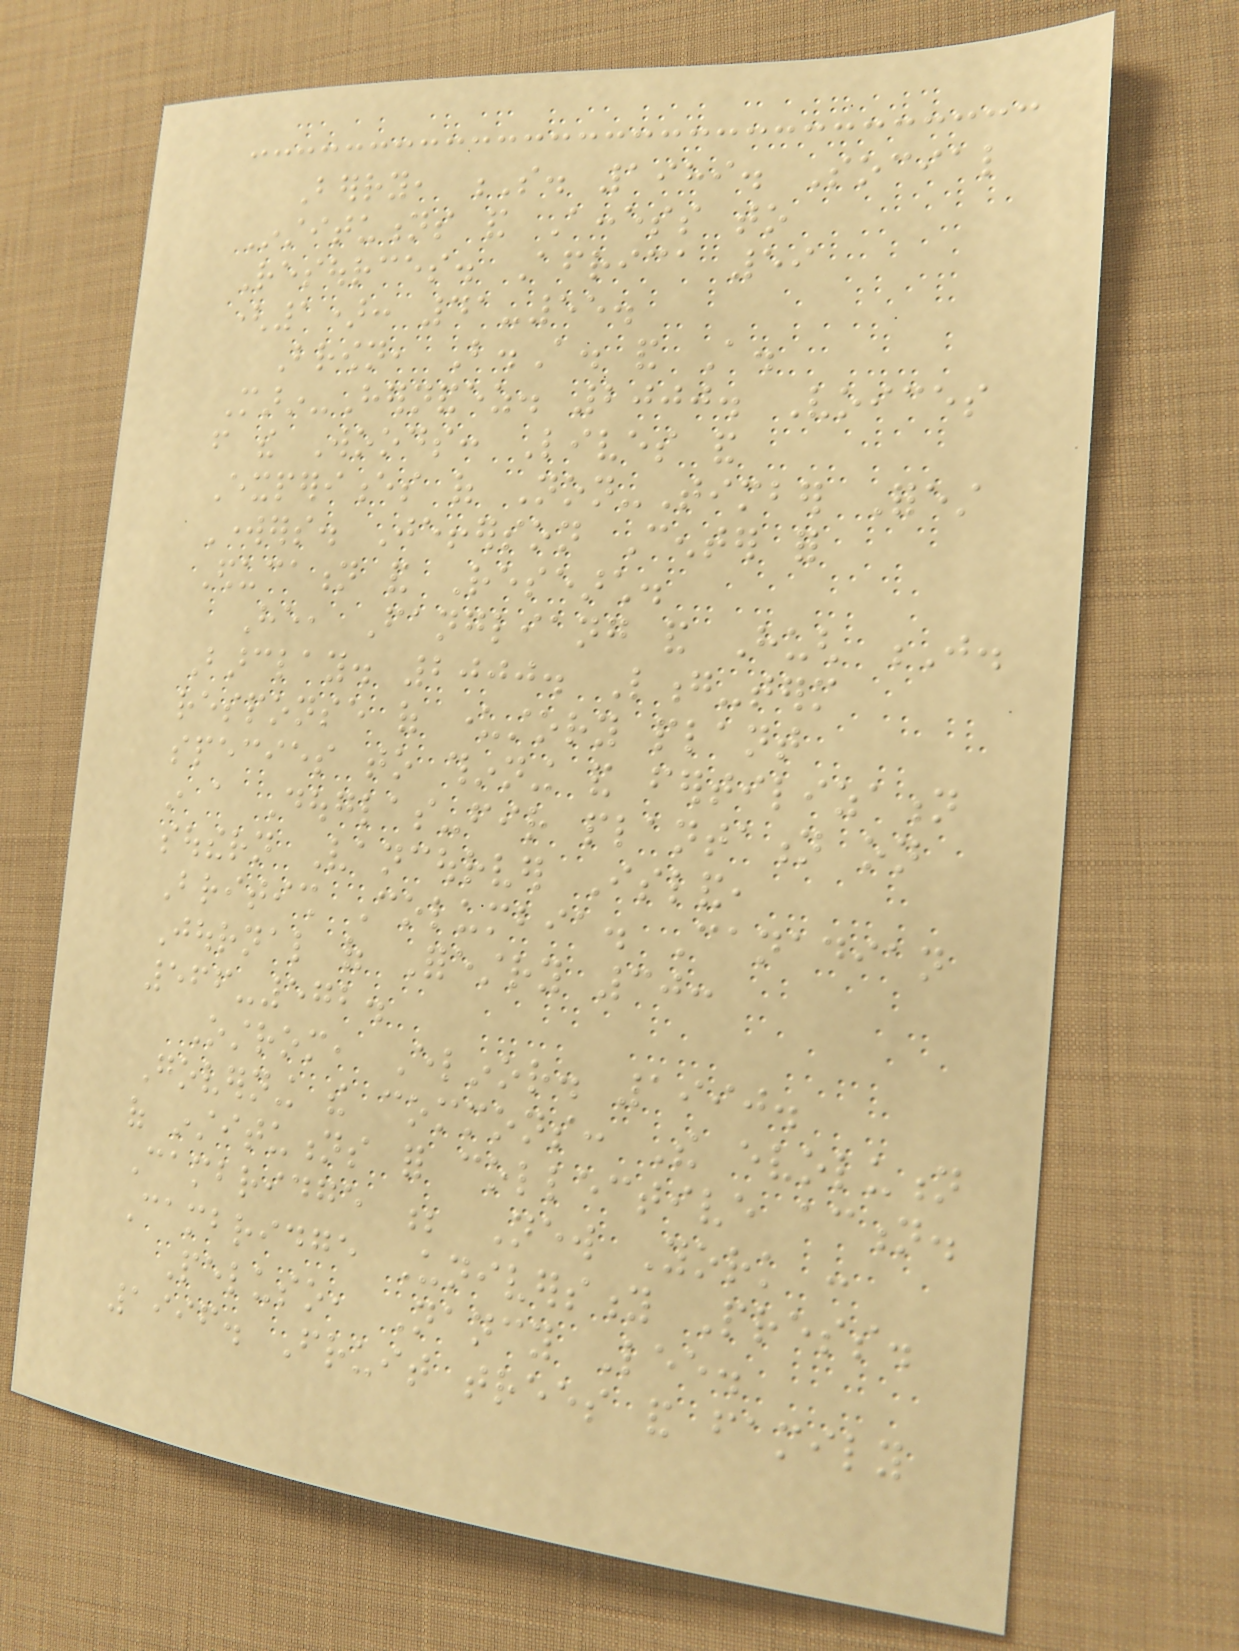Berry, S. 1989. Social
Institutions and Access to
Resources. Africa 59
(1): 41-55.
Brown, B.A. and A.
Marin-Hernandez. 2000. Voices
from the Woods: Lives and
Experiences of Non-Timber Forest
Workers. Jefferson Center for
Education and Research.
He, Fangliang and Hugh J.
Barclay. 2000. Long-term
response of understory plant
species to thinning and fertilization
in a Douglas-fir plantation on
southern Vancourver Island,
British Columbia. Canadian
Journal of Forestry 30:
566-572.
Ostrom, Elinor. 1990.
Governing the commons: The evolution
of institutions for collective action.
Cambridge ; New York :
Cambridge University Press.
Peluso, Nancy Lee.
1996. Fruit trees and family
